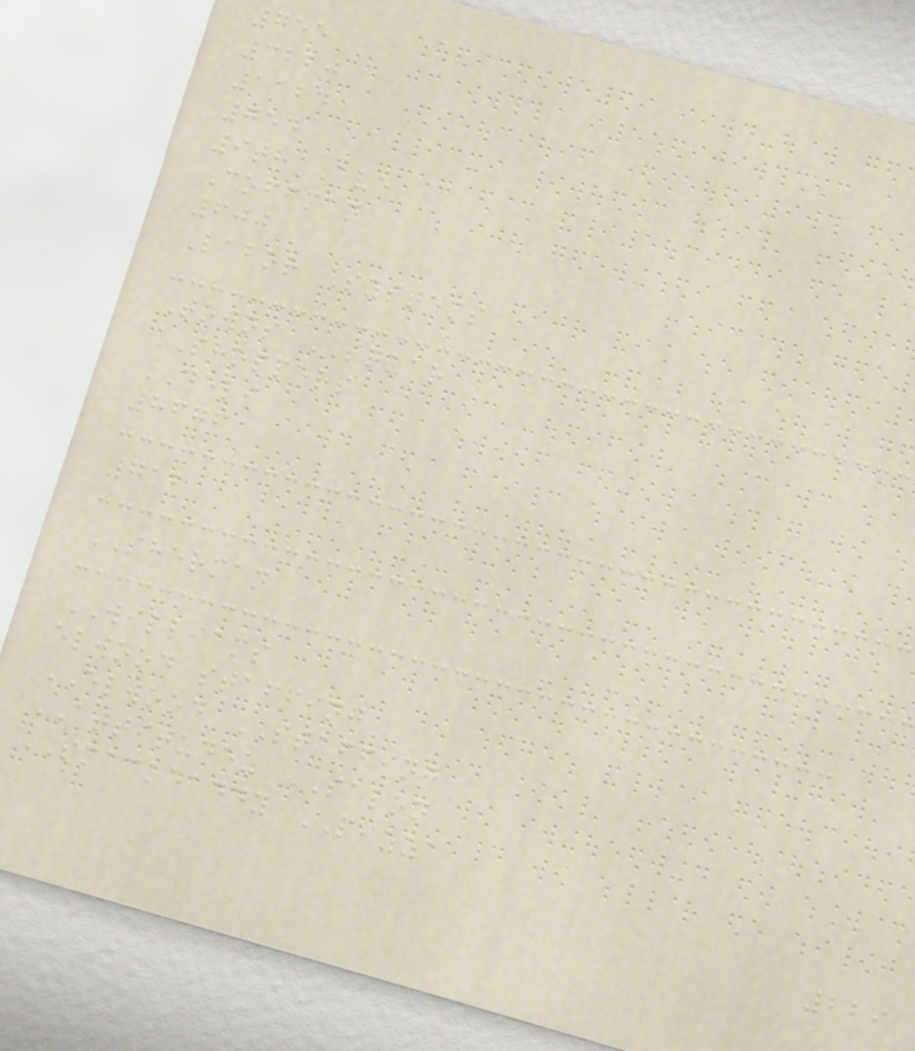755
3220
1124
754
9th Ave
Coffman
600
Labor Systems
Towns SQUAR
SHOPPERS
DELI
8676
712
SHERMAN
WILLIAMS
elwood staffing
ELWOOD STAFFING
ATTITUDEZ SALON
SMACKDADDY PIZZA
229
